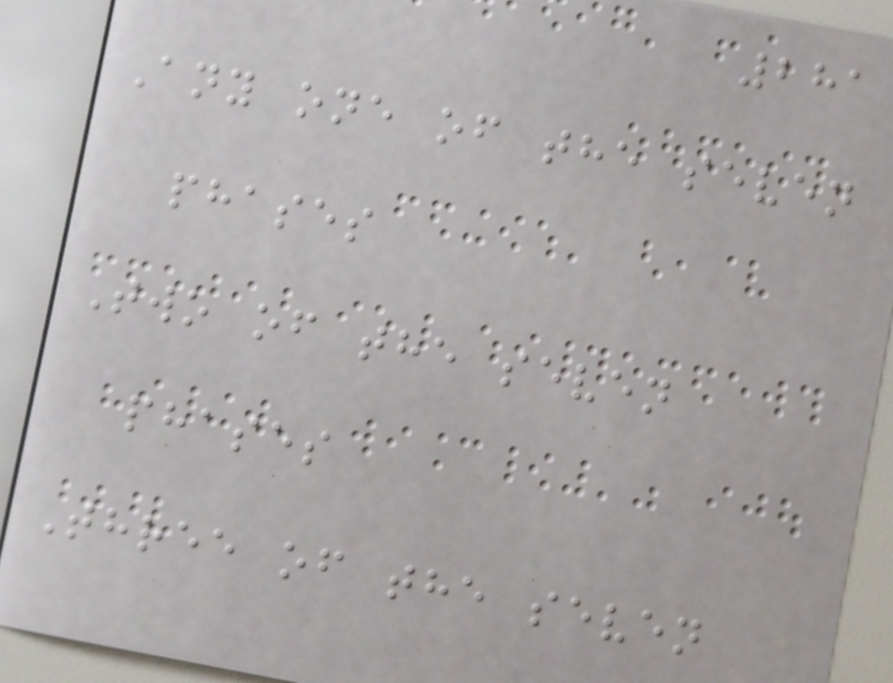281
Any one of the seven
phases
Two of the seven
phases
Three of the seven
